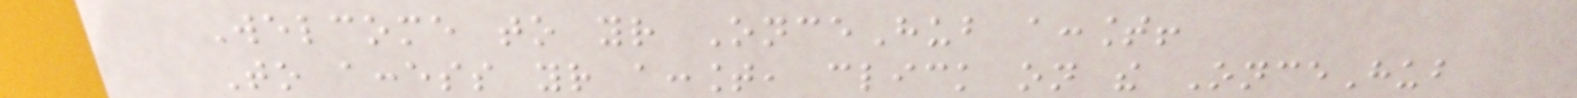Welcome to your OnceHub account!
To access your account, click on the OnceHub
